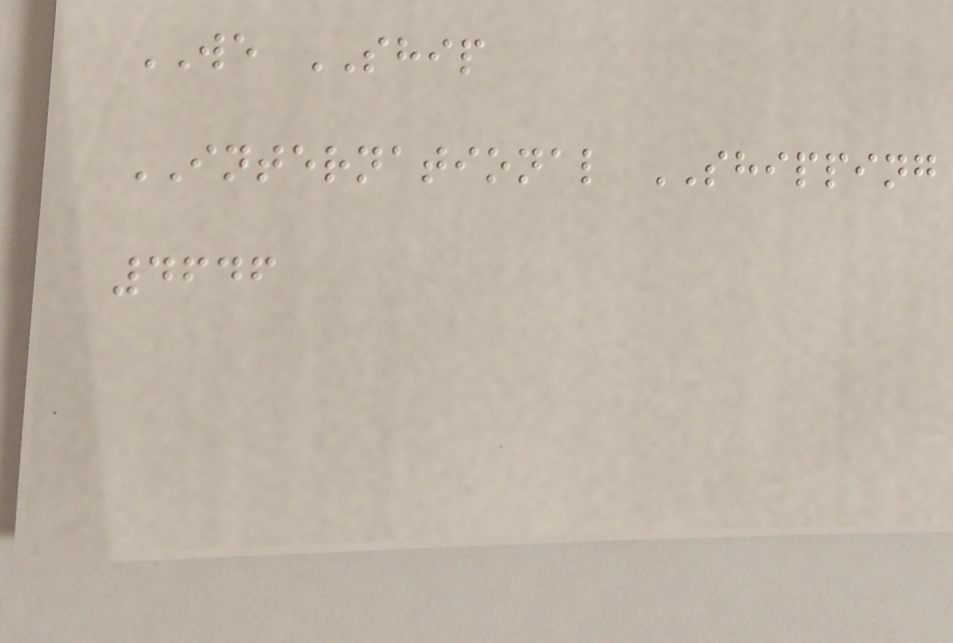WE SHIP
INTERNATIONAL SHIPPING
4646
